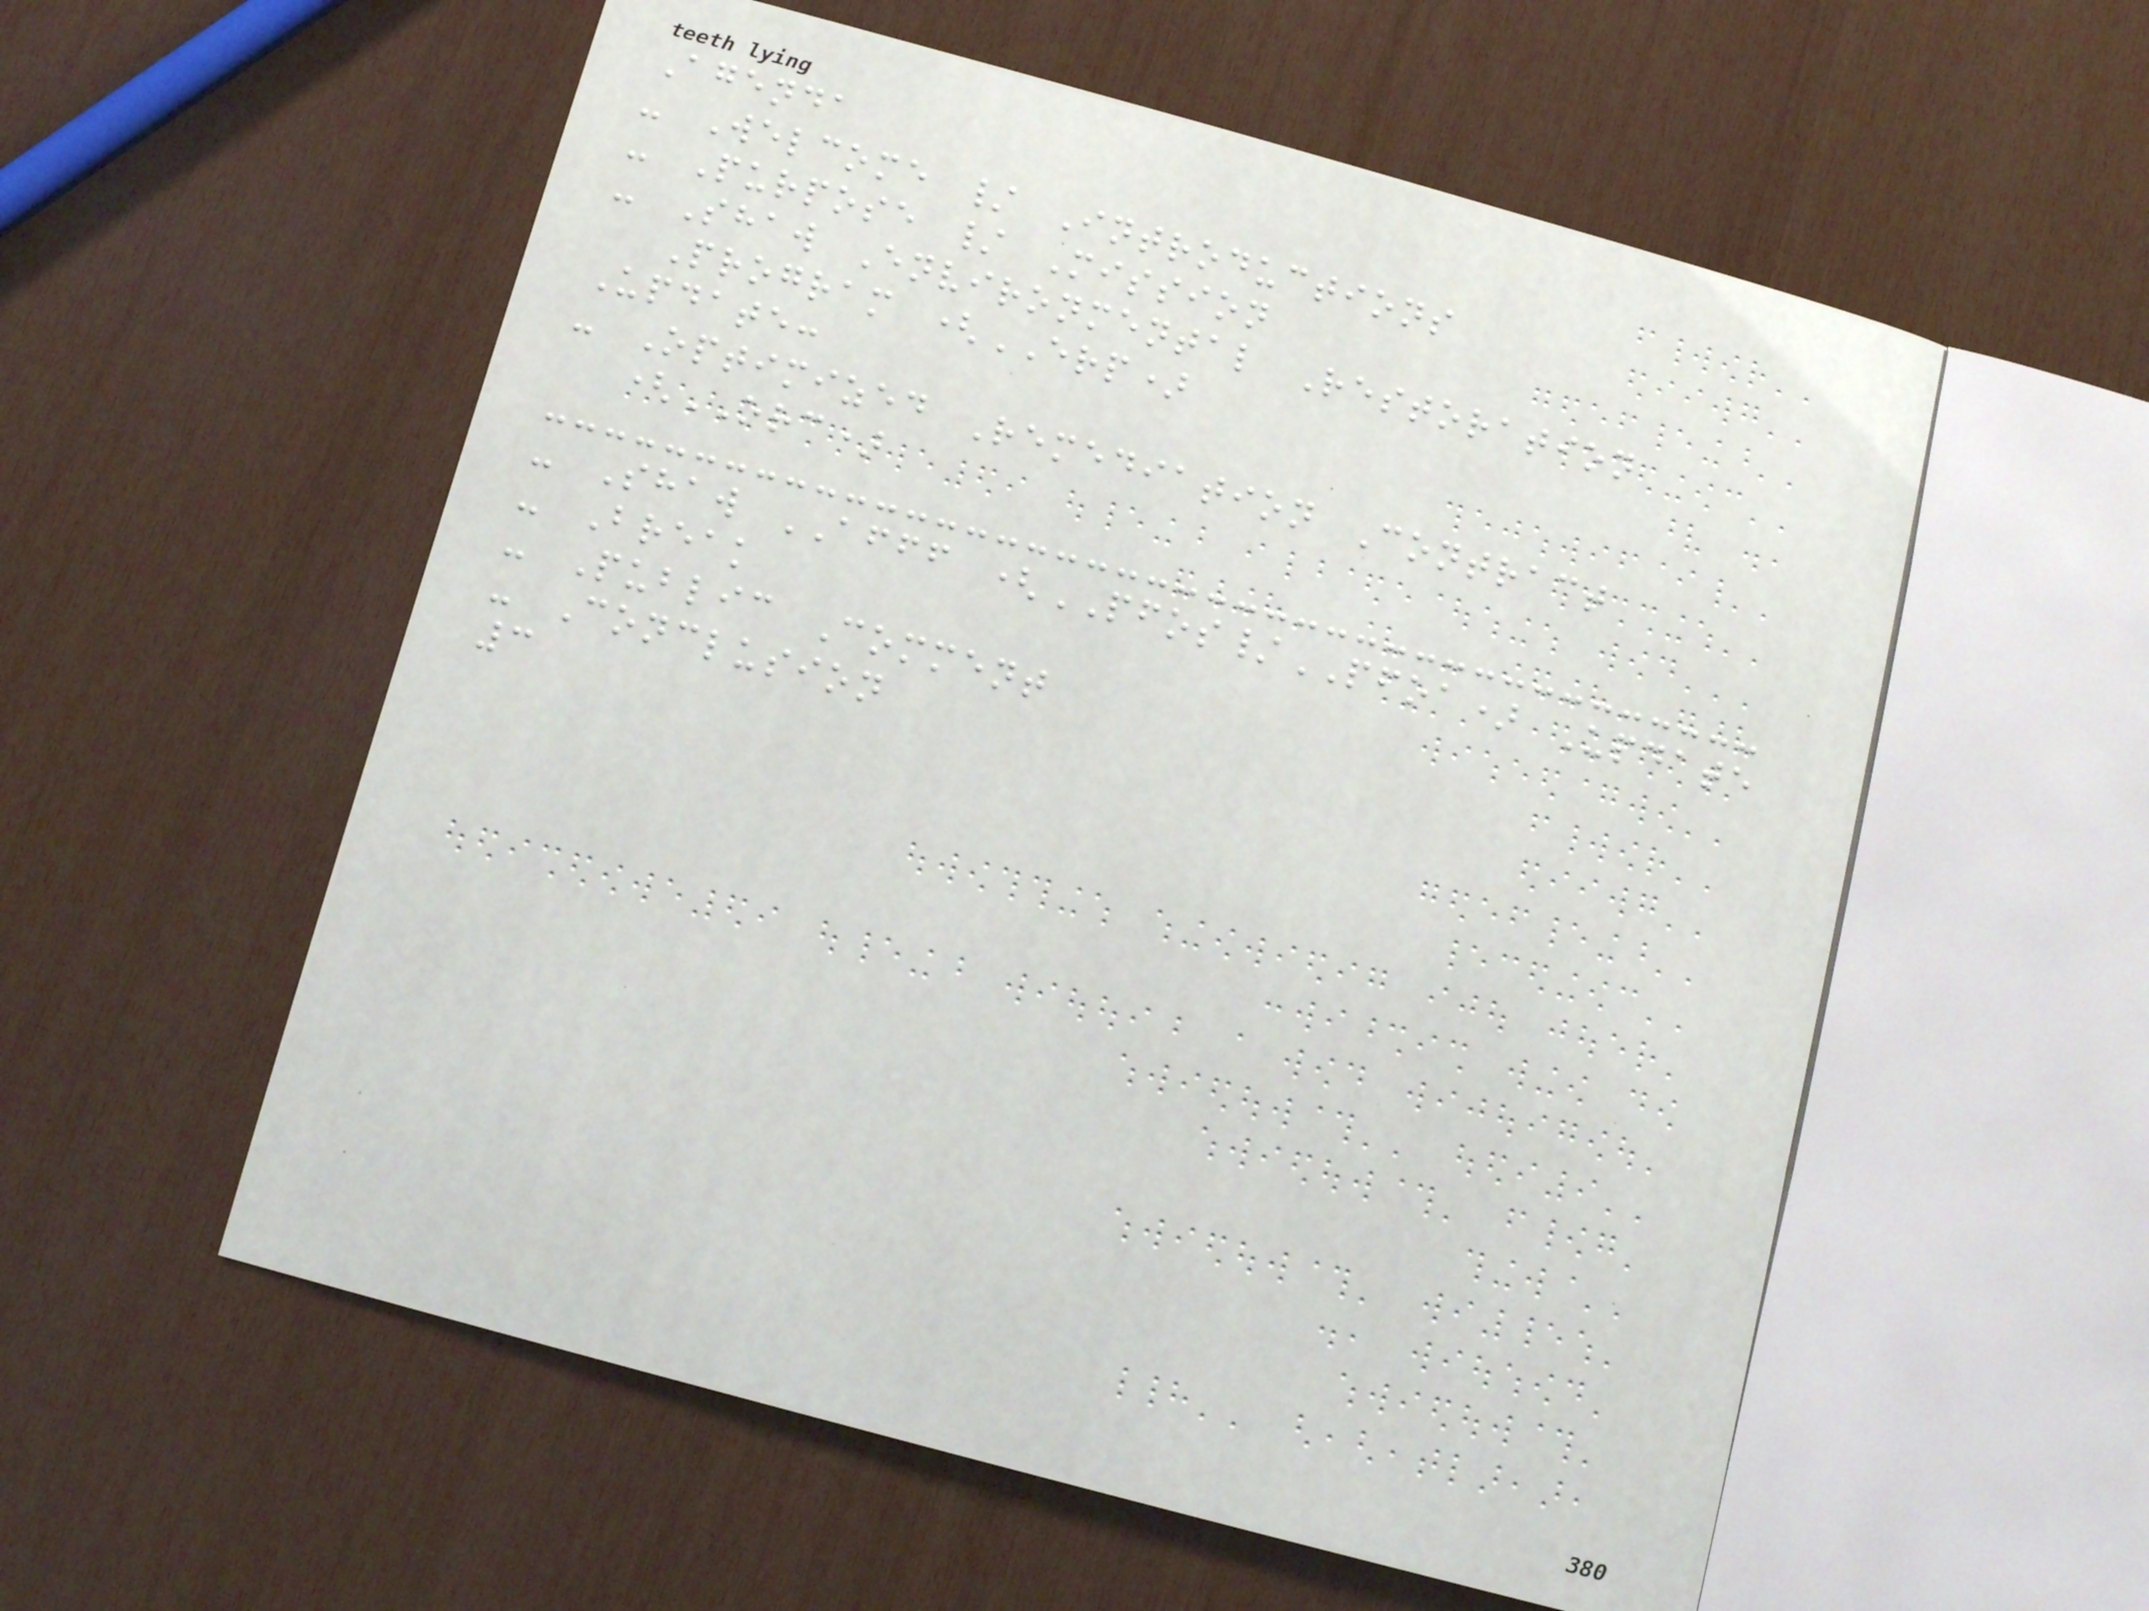Agenda
- Welcome / Introductions
- Purpose / Mission
- Shaw Environmental Restoration
Program (ERP)
Update:
- Optimized Remediation Contract
(ORC)
- Shaw AFFF (PFOS/PFOA) Update
- Break
- Public Comment
- Conclusion
3
